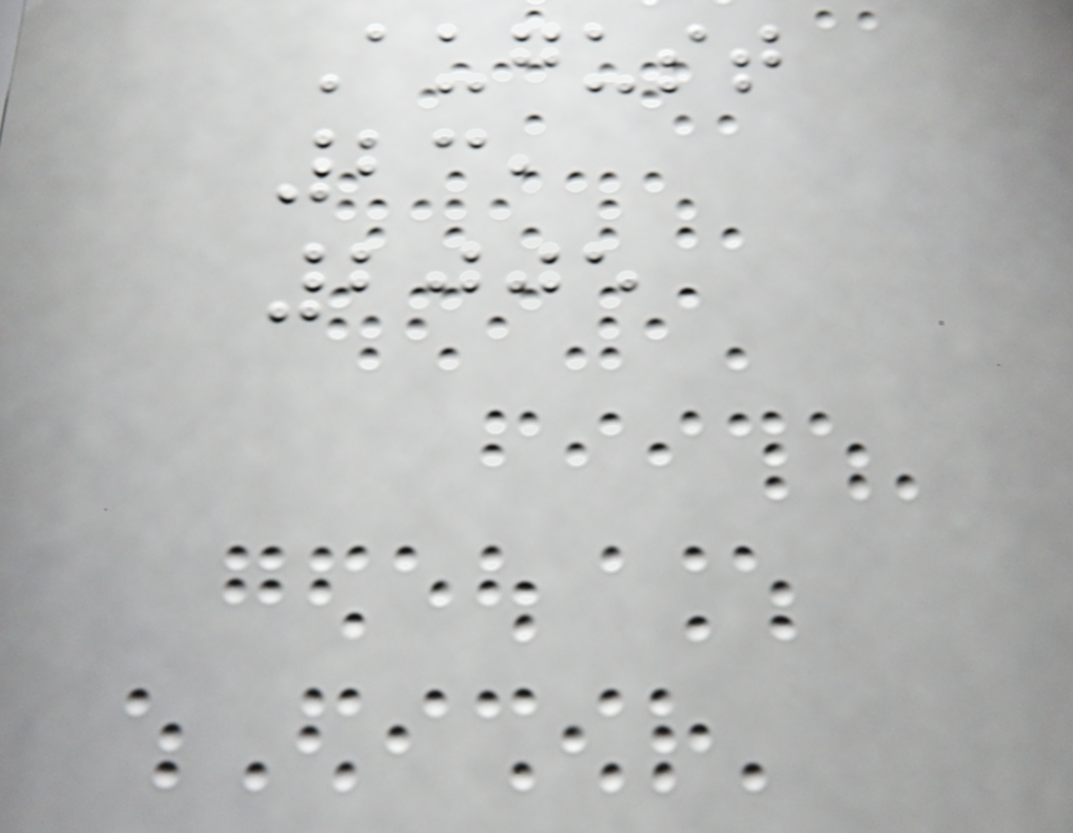August
23,
2005
